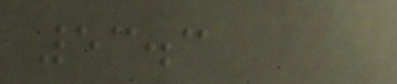53.3
